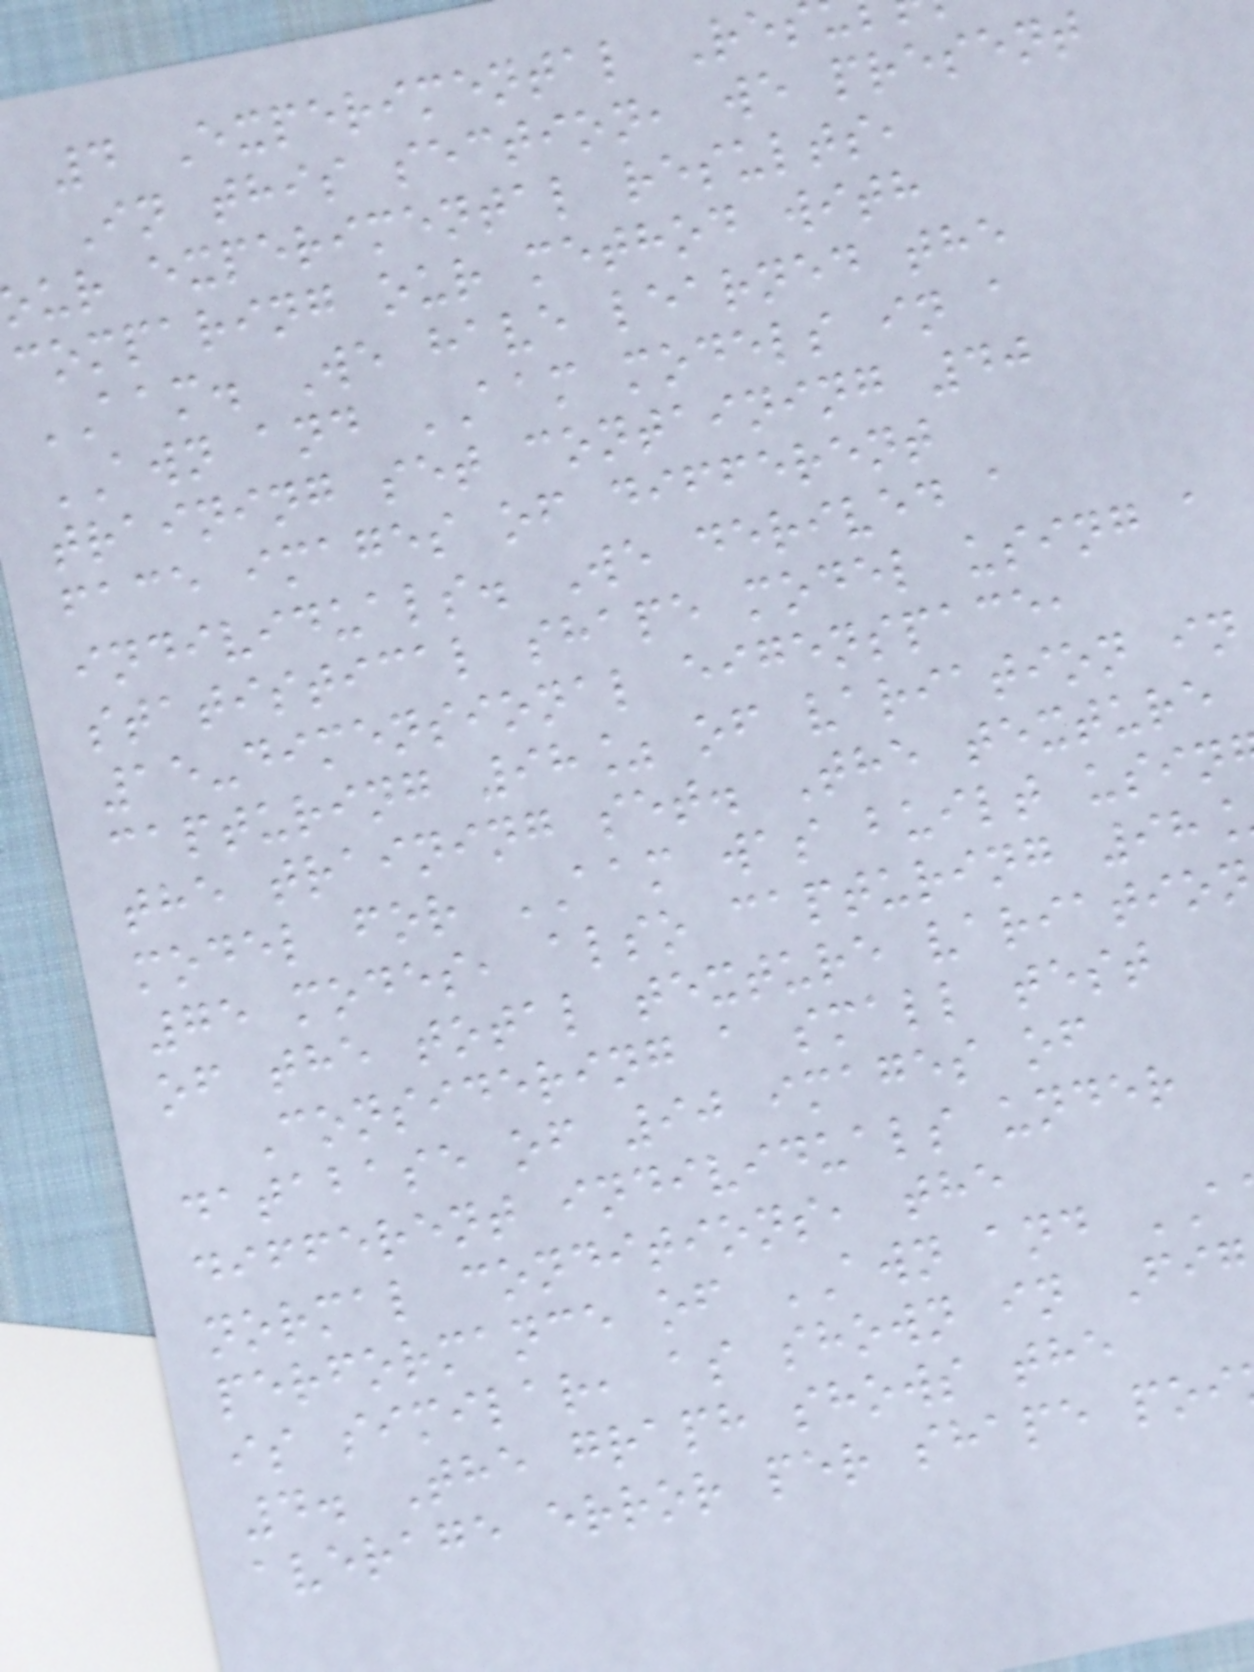4 Experimental Res
In this section, we present
ur experimental results,
comparing our method with
AAM. We have learned the
AWN and AAM models in a
training set containing 40
face images of different
individuals. We derived a
statistical shape model using a
15-dimensional eigenspace,
capturing 98% of variation in
the training set. The texture
model for AAM was built usin
75 modes, also capturing 98
of the total texture variation
Considering a small test
database of 90 images of
different individuals under
normal conditions, the
performance of AWN and
is similar, as shown in Fig
4. The graph shows the
average error per shape poi
